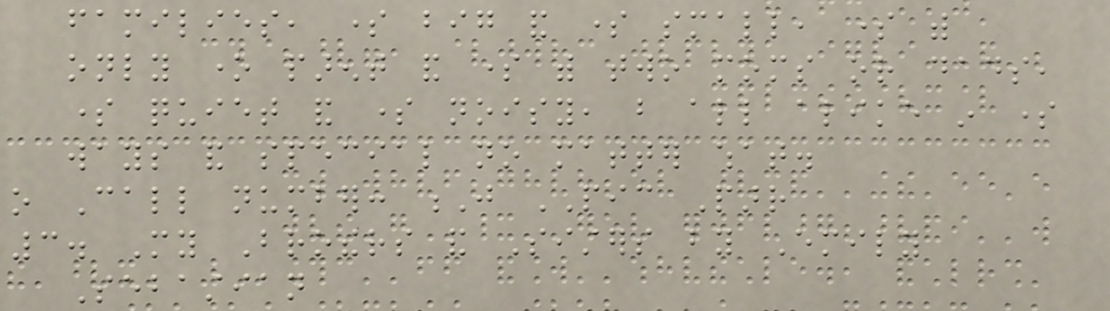families, some big and some small, some with
only one parent and some with two moms or dads,
some quiet and some noisy, but all alike in some
ways and special no matter what.
o Call number: J PIC Parr
3. My Brothers and Sisters by Emily
Sebastian
